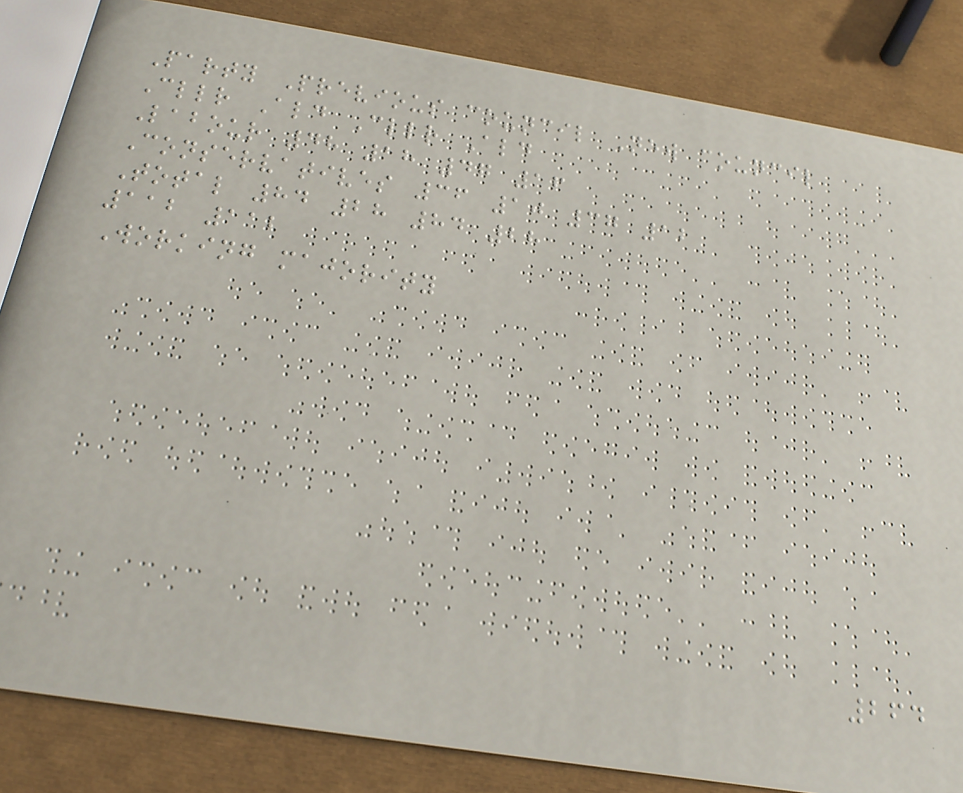Party Previous council New council
Cllr Ald Cllr Ald
Labour 48 18 47 16
Conservatives 36 10 37 12
Total 84 28 84 28
112 112
Working majority
264
